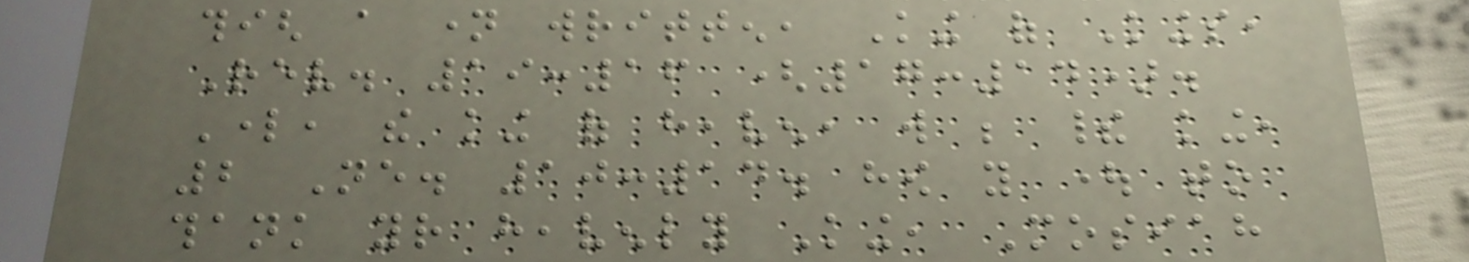thigh a name written, King of Kings,
Rev. 19:16 (17:14).
Lord, the king of heaven, will be their king,
2 Ne. 10:14. how you ought to
thank your heavenly King, Mosiah
